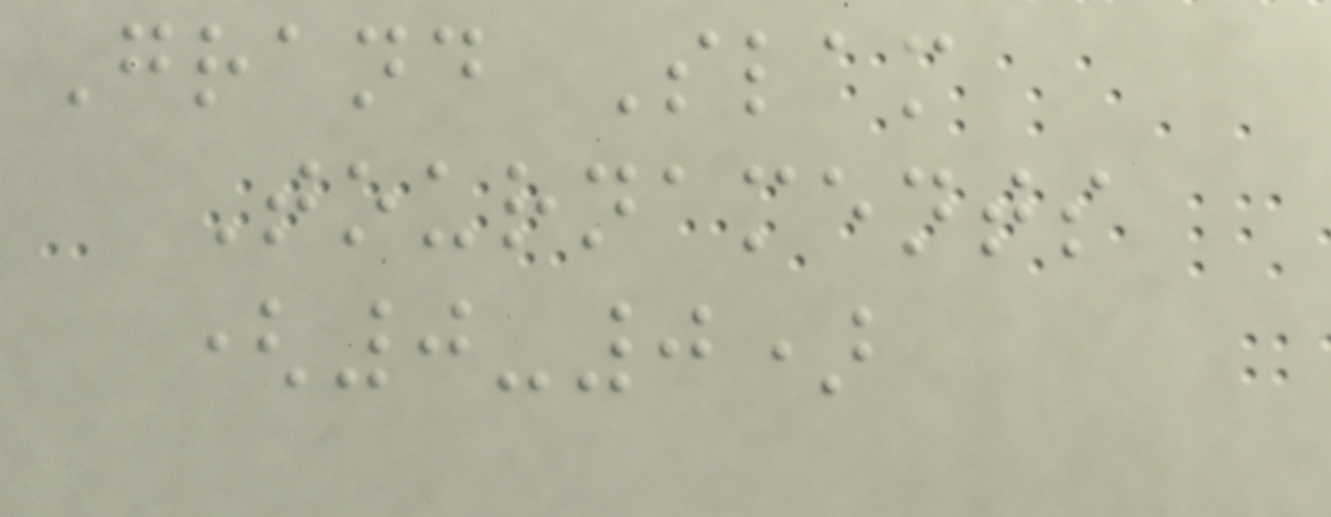Grand Slam
Tournaments
(0-0)
